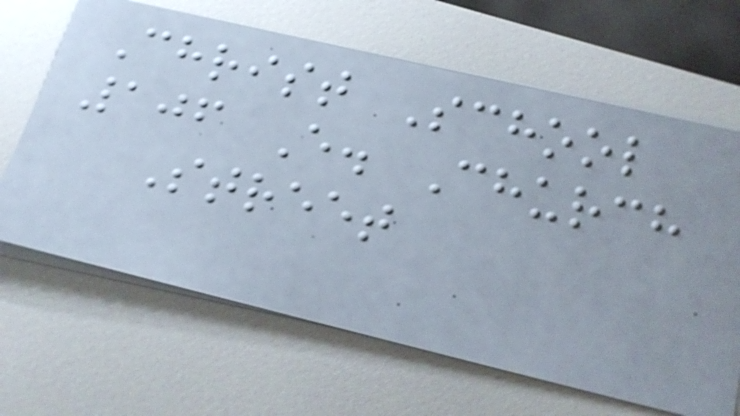Christ School
106 E. Church
Street
